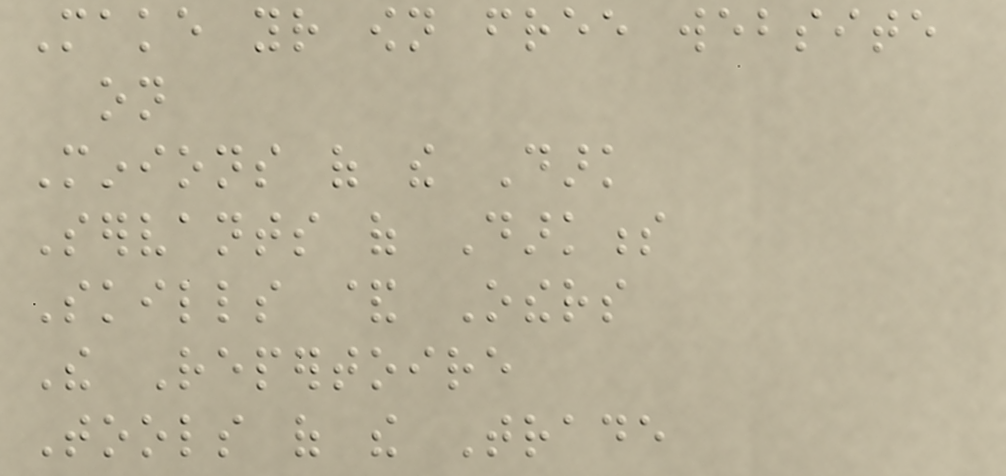Make your own free website
on
Minions of the Dark
Servants of Darkness
Skills & Others
The Repertoire
Tools of the Trade
